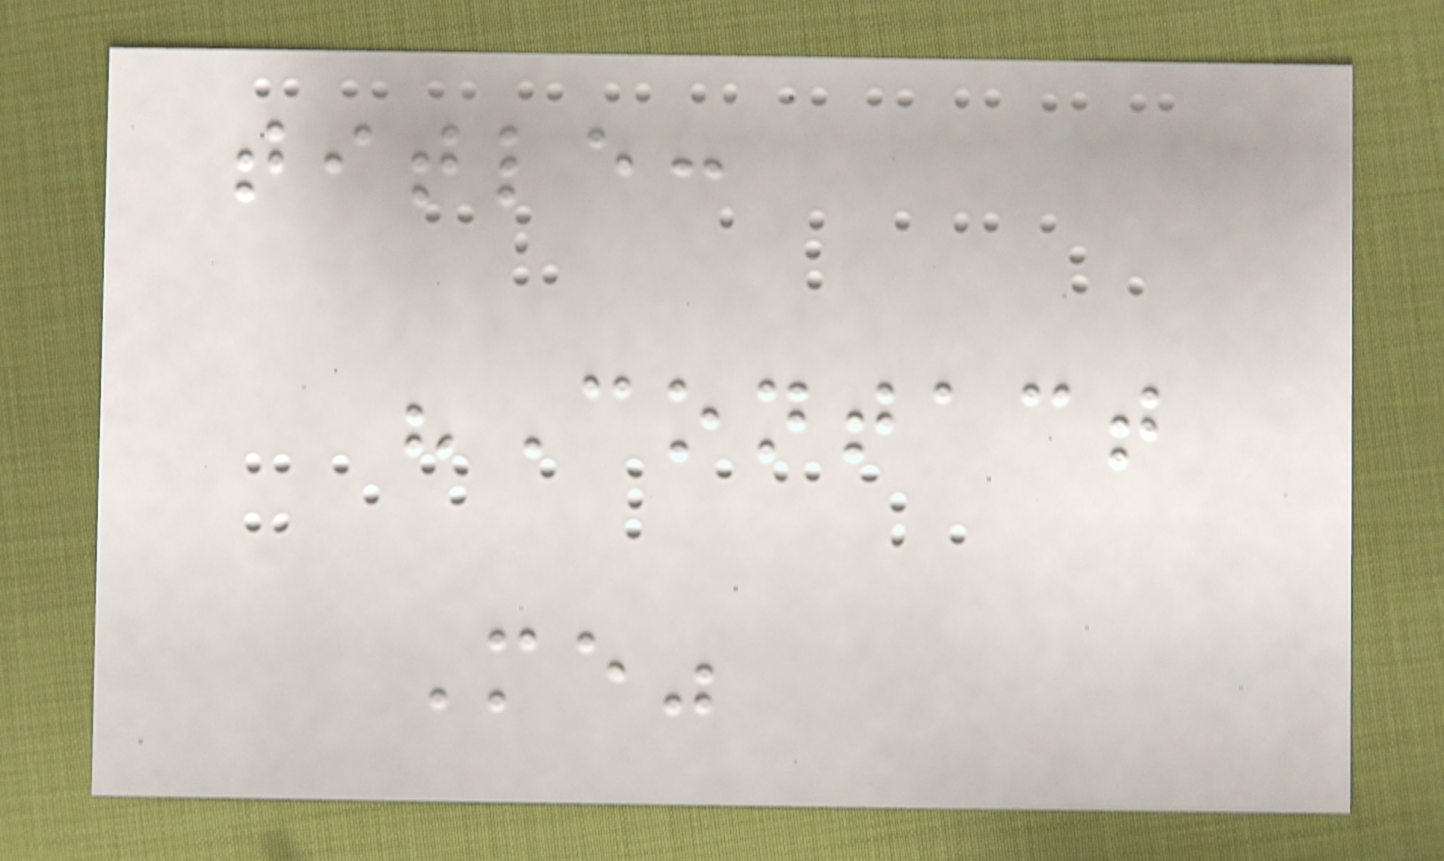title:
"Contact
Me"
